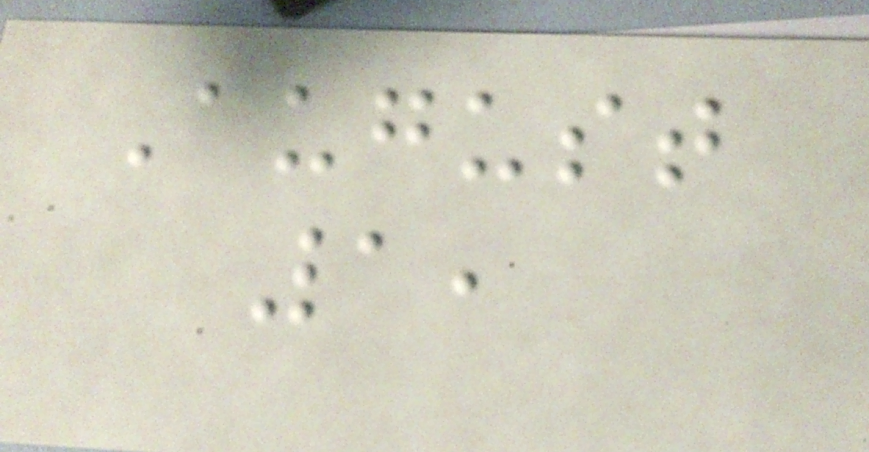August
1,
